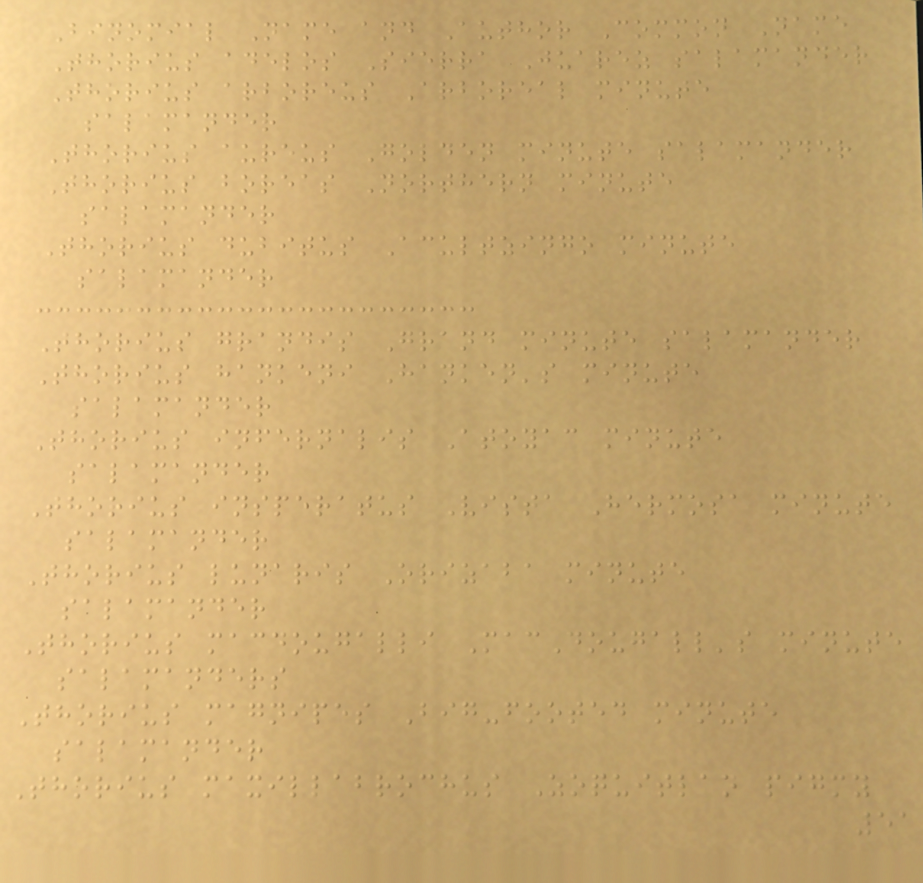Binomial Name and Author Common Name
Thorius adelos Sierra Juarez salamander
Thorius arboreus Arboreal minute
salamander
Thorius aureus Golden minute salamander
Thorius boreas Northern minute
salamander
Thorius dubitus Acultzingo minute
salamander
Thorius grandis Grand minute salamander
Thorius hankeni Hanken's minute
salamander
Thorius infernalis Atoyac minute
salamander
Thorius insperatus Vista Hermosa minute
salamander
Thorius lunaris Orizaba minute
salamander
Thorius macdougalli MacDougall's minute
salamanders
Thorius magnipes Big-footed minute
salamander
Thorius maxillabrochus Zoquitlan pigmy
51
